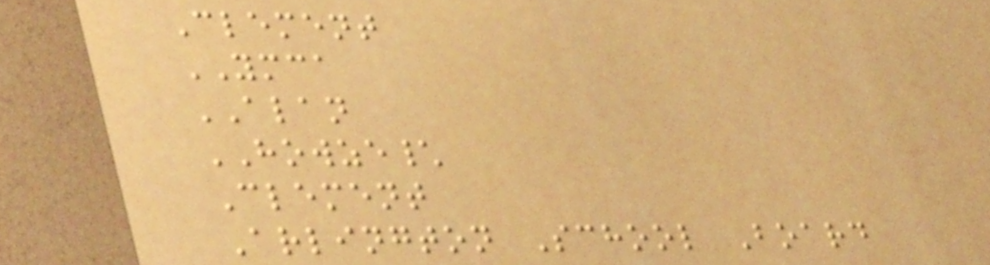Clement
YMCA
ALAN
HOWZE\
Clement
Arlington School Board
